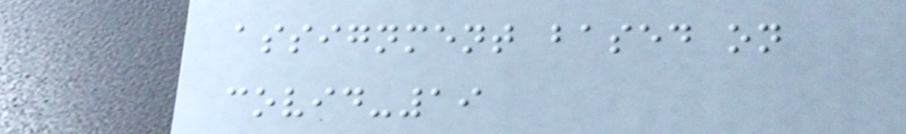assignment based on
covid-19
